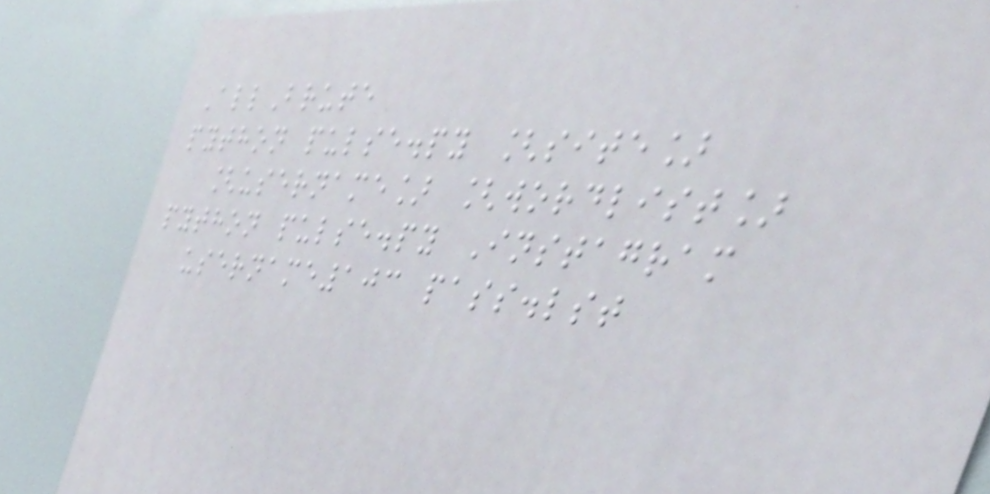AllBrute
python pulse.py [site]
[username] [wordlist]
python pulse.py Instagram
username103 pass.lst
